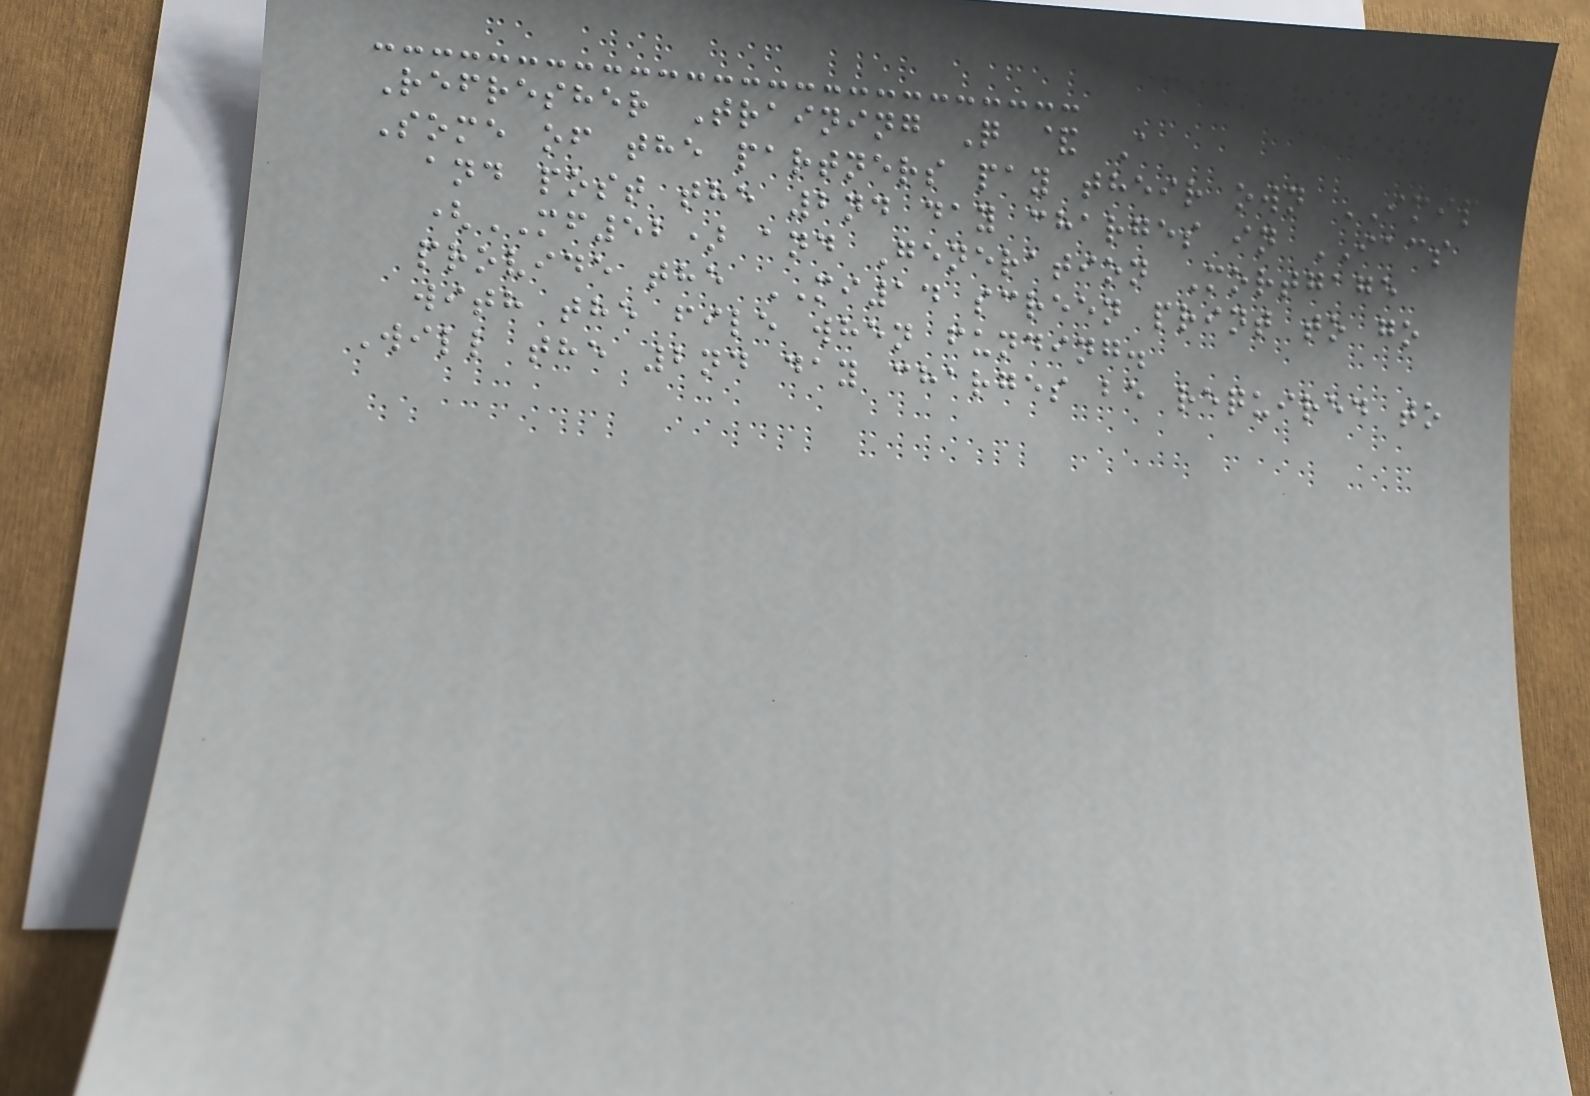Refresher Training Q & A
Some of the partners pay their own IMIP
and post the 2nd day charges in IACS
(MF52) and Generation Mortgage
provide the MI14 screen print to go
with the file when funding.
Will the 2nd day charges be required to
